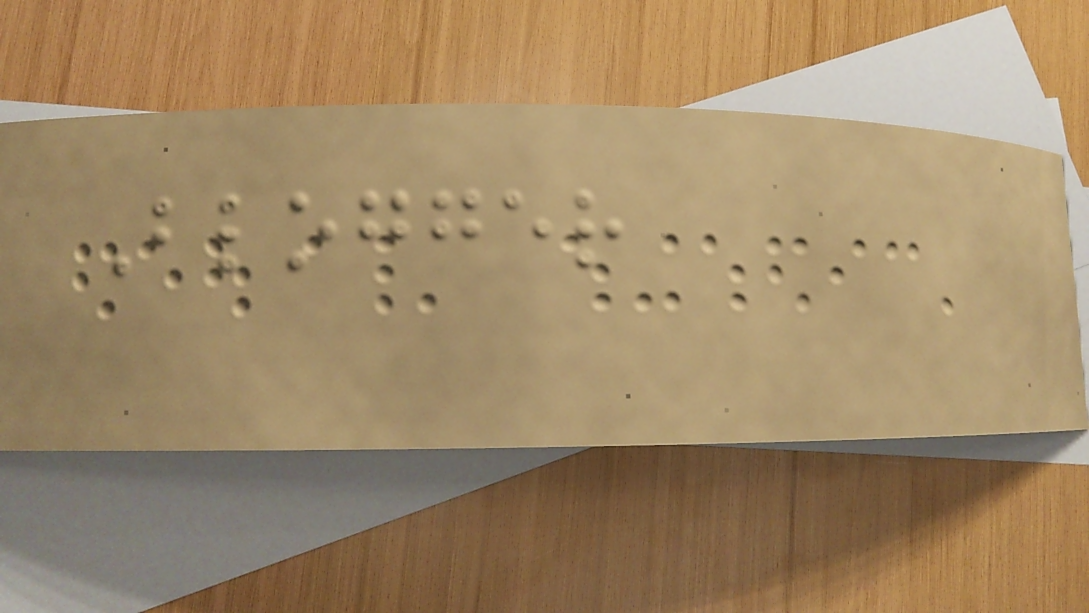Blogger
